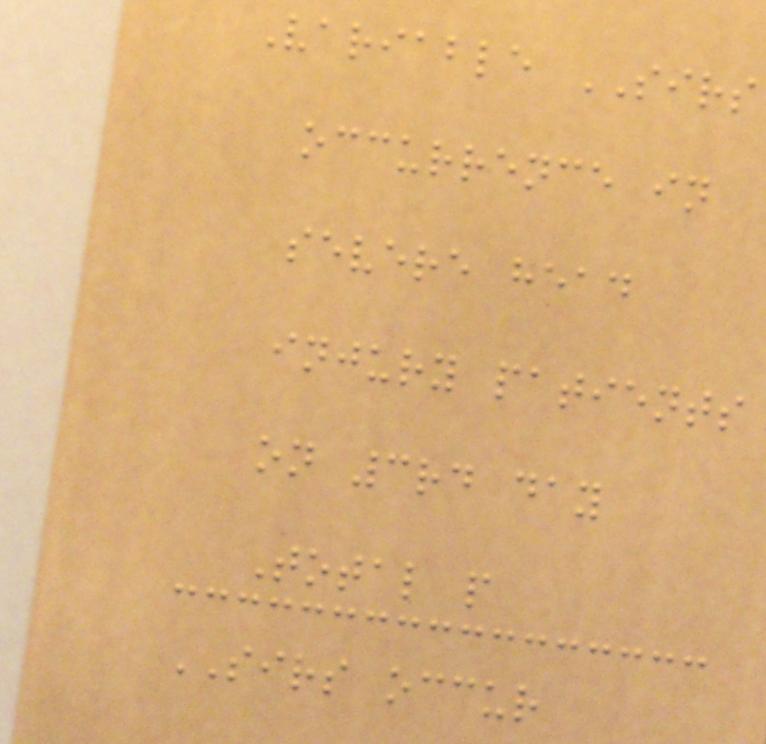Variable SIRS
occurrence in
severe head
injury patients
on 3rd day
Total p
SIRS occur
